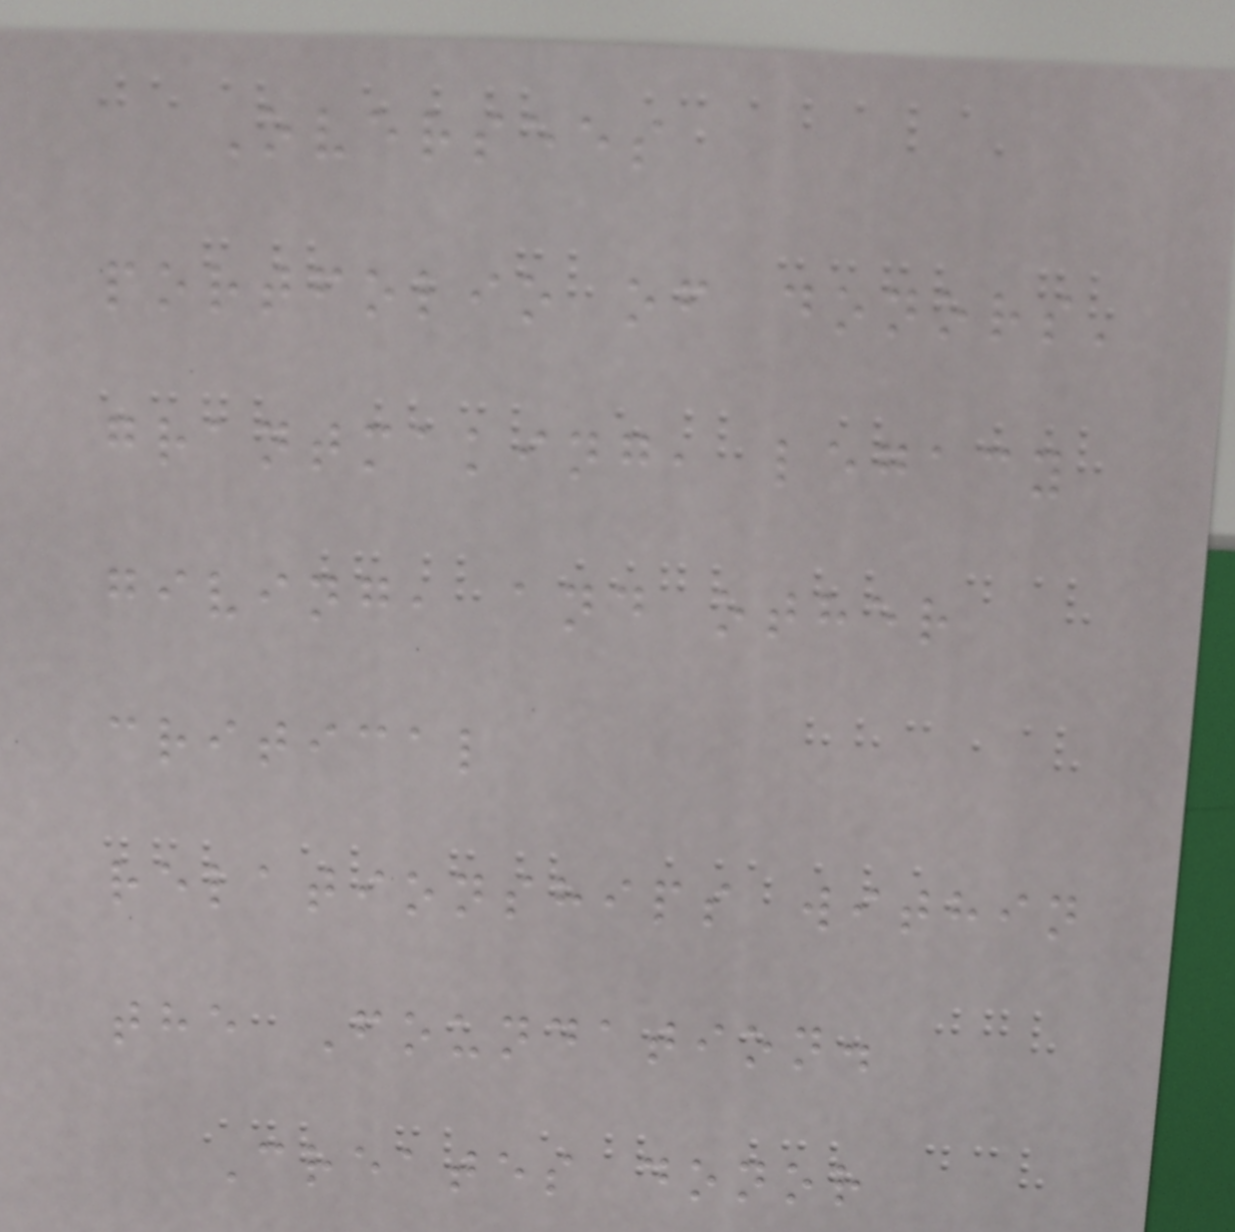Oversees
portfolio of donors'
grantmaking, legacy
giving, and other
critical
relationships within
the Foundation.
Creates donor
